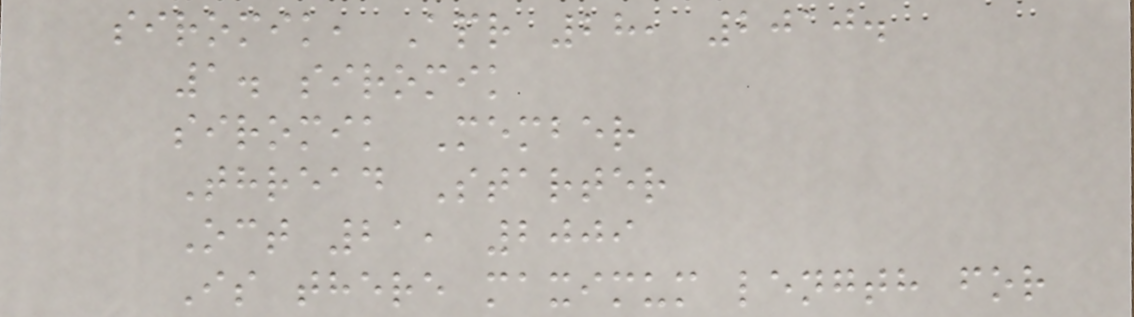siromik, Apr 28, 2010.
1. siromik
siromik Member
Thread Starter
Oct 21, 2009
Is there maximum length for
